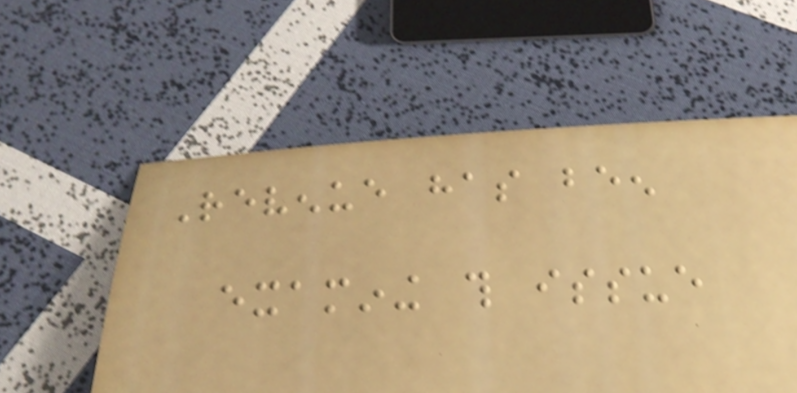Revenue has been
examining this issue
